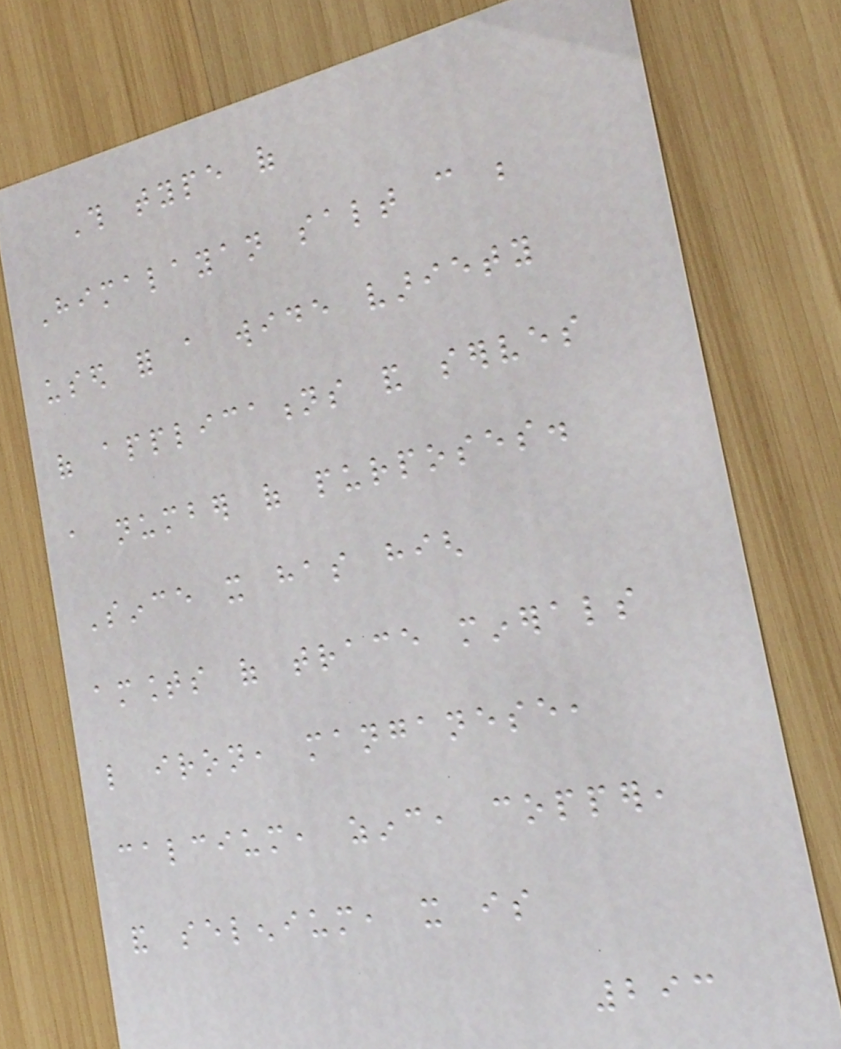This type of
Himalayan salt can be
used for a wide variety
of applications and serves
a number of purposes.
Since it has high
amounts of trace minerals
like iron, manganese,
calcium, zinc, copper,
and selenium, it is
293
